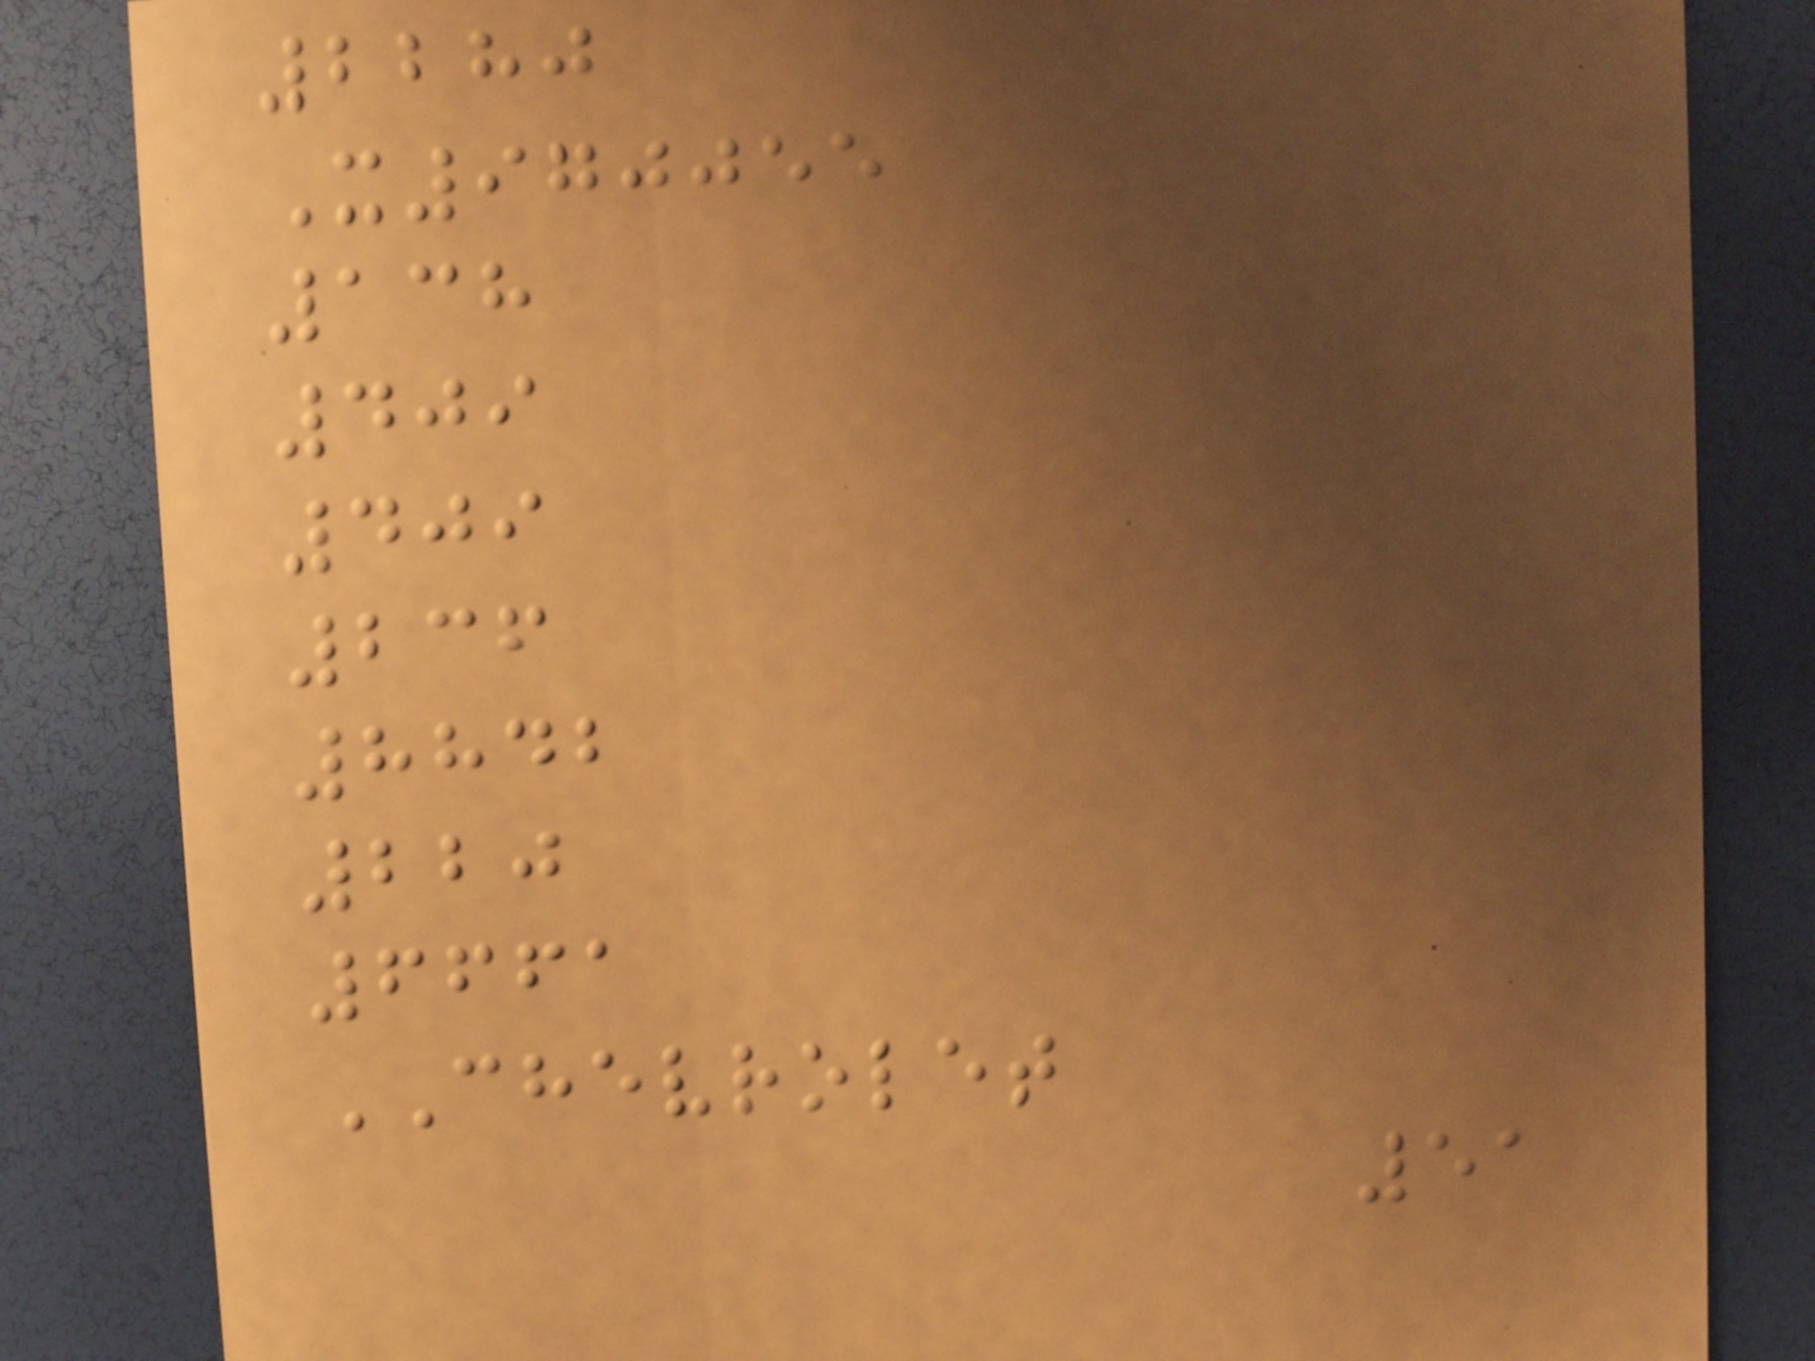2280
X970055
138
409
409
236
8842
220
6661
CHEVROLET
51
